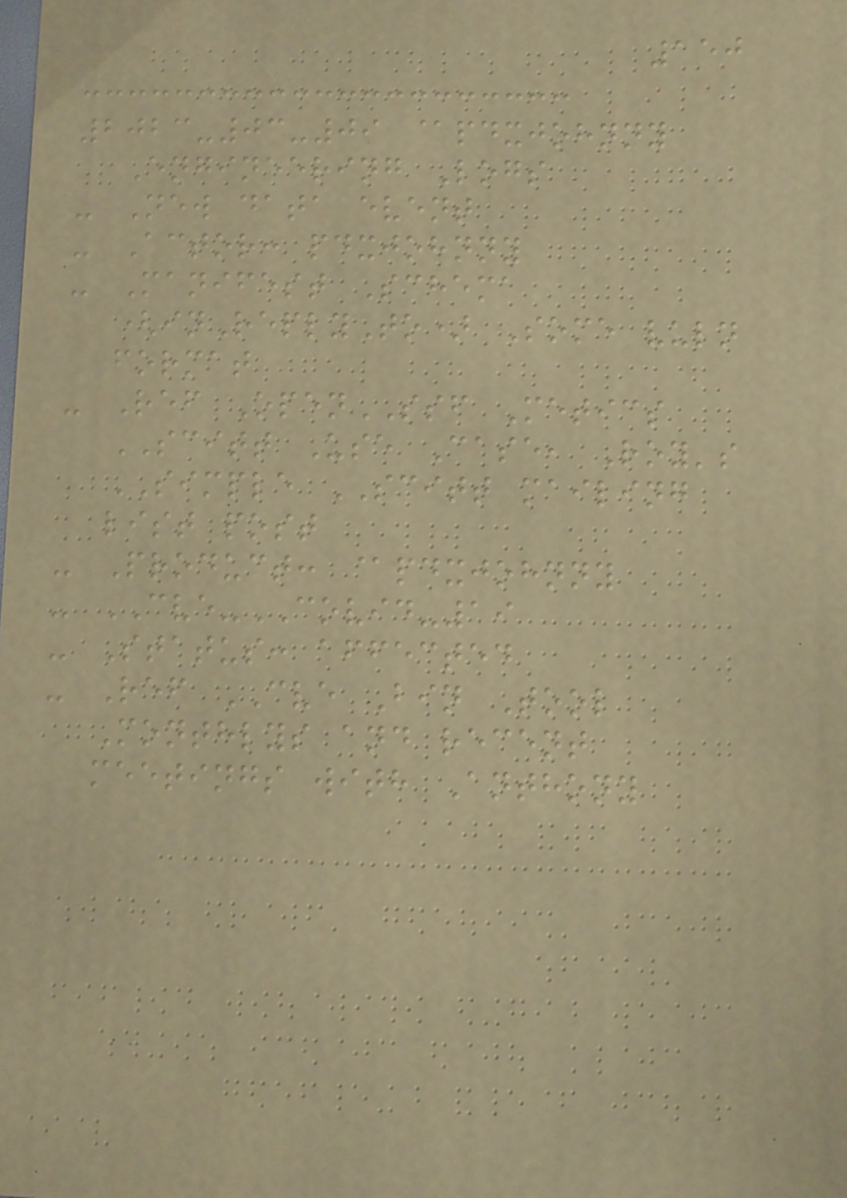150
2023-03-09 @pdxjohnny
Engineering Logs
- New data event
- Actor: pdxjohnny
- Manifest Schema
(inReplyTo) Some vuln
format
- Ref OpenSSF Metics
SCITT Use Case, Roy's
SIMPLE SCITT mailing
list post
- Product: @pdxjohnny
- CVE-COVID-19
- Status: affected
- Ref CVE Bin Tool
Monthlys and recent
meetings with Anthony
